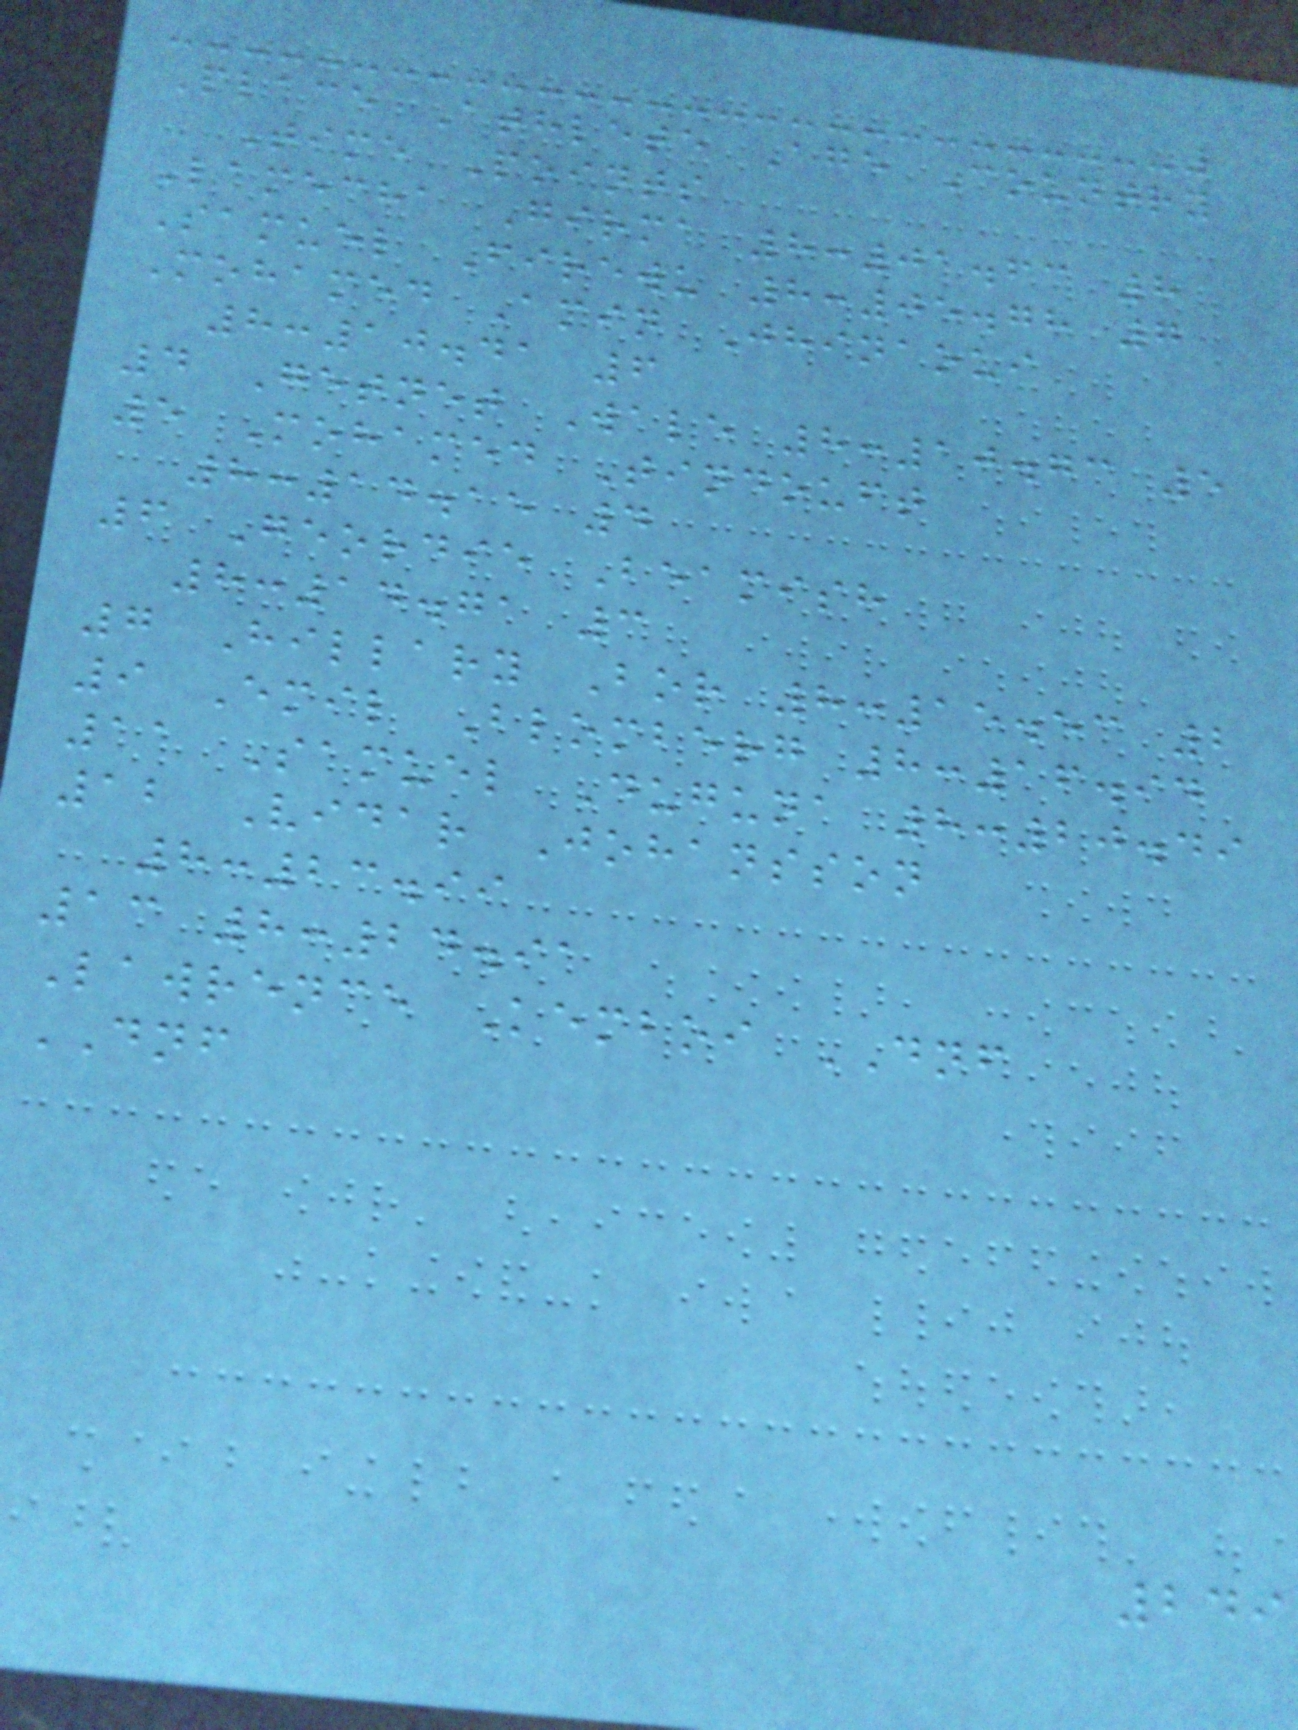Place Athlete Age Country
Time Points
Lamecha Girma 8:01.63 8
Samuel Firewu 8:05.78 7
Mohamed Amin Jhinaoui
8:10.41 6
4 Getnet Wale 8:10.73 5
5 Mohamed Tindouft
8:14.15 4
6 Geordie Beamish
8:14.71 3
7 Hillary Bor 8:15.53 2
9 Emil Blomberg 8:16.94
11 Samuel Duguna 8:20.49
12 Vidar Johansson
8:23.99
13 8:24.91
Lawrence Kemboi DNF
DNF
249
